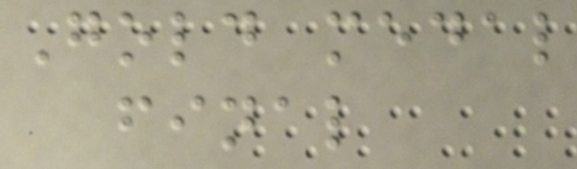Gold medal
final
